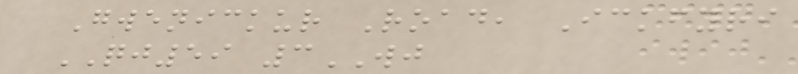Gwenickur Road, Ickfyri
QJ59 3WJ
